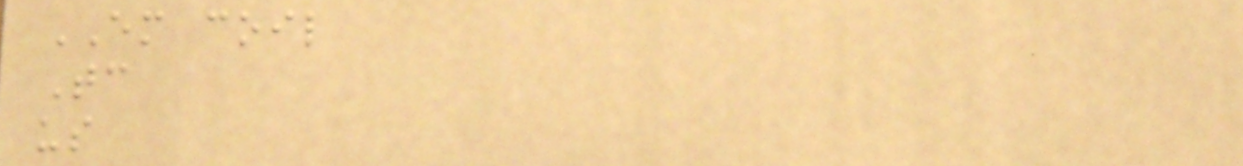EM coil
Tc
us
